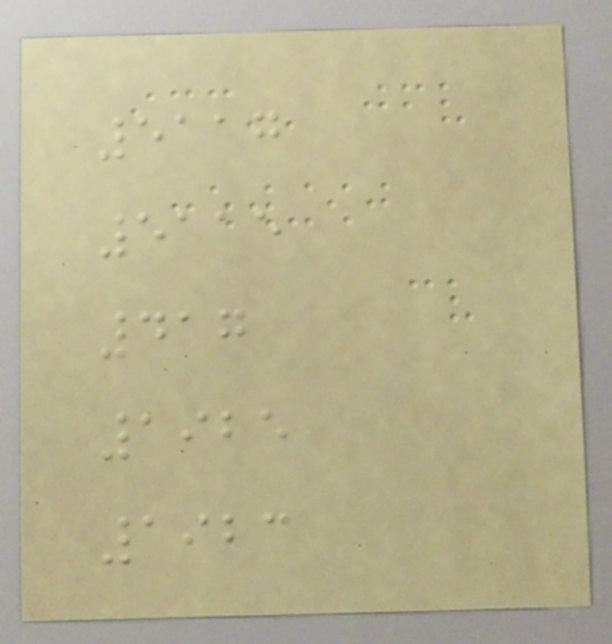5117
5115
417
1925
1923
